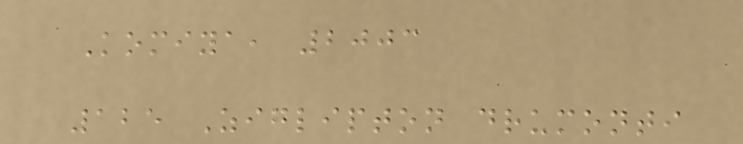Komiya, 2003
125 Ziglipton drumonti
